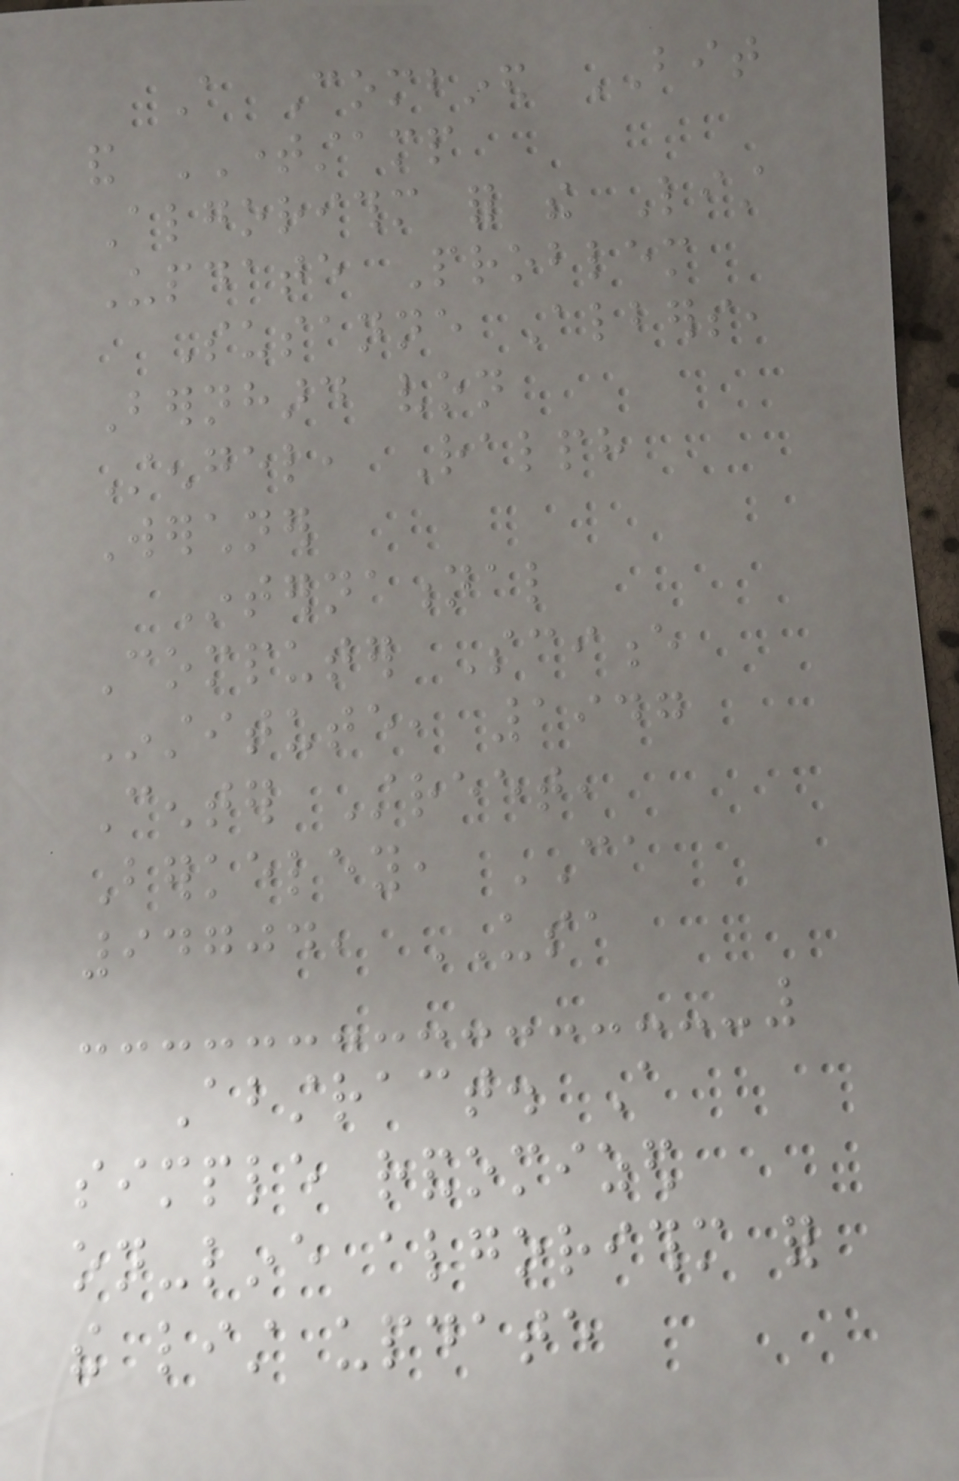A Combined BIT
and TIMESTAMP
Algorithm for the List
Update Problem
Susanne Albers,
Bernhard von
Stengel, Ralph
Werchner
International
Computer Science
Institute, 1947
Center Street,
Berkeley, CA
94704, USA
Abstract. A
simple randomized
on-line algorithm for
the list update
